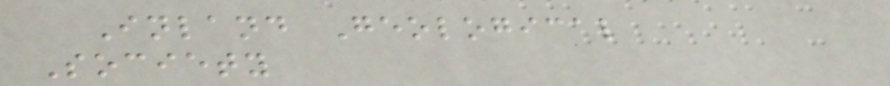Inland Geological
Society
